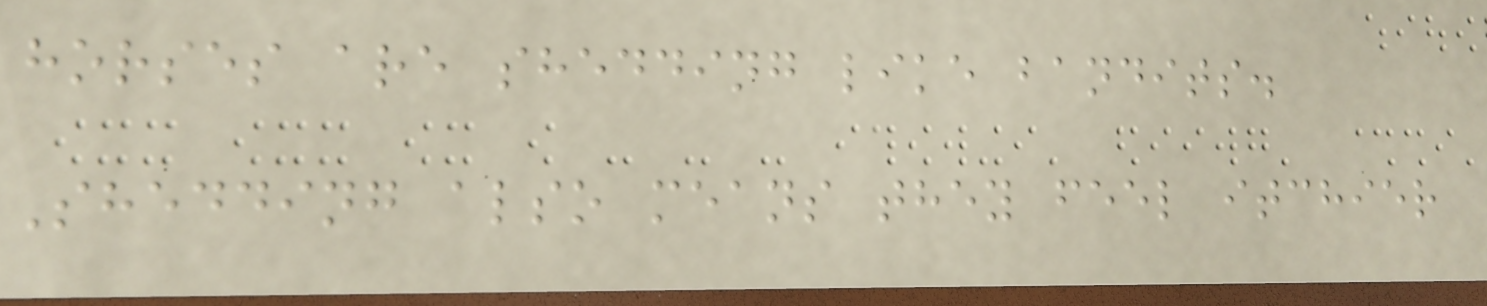horses are shedding like bandits.
Shedding also means they feel itchier
